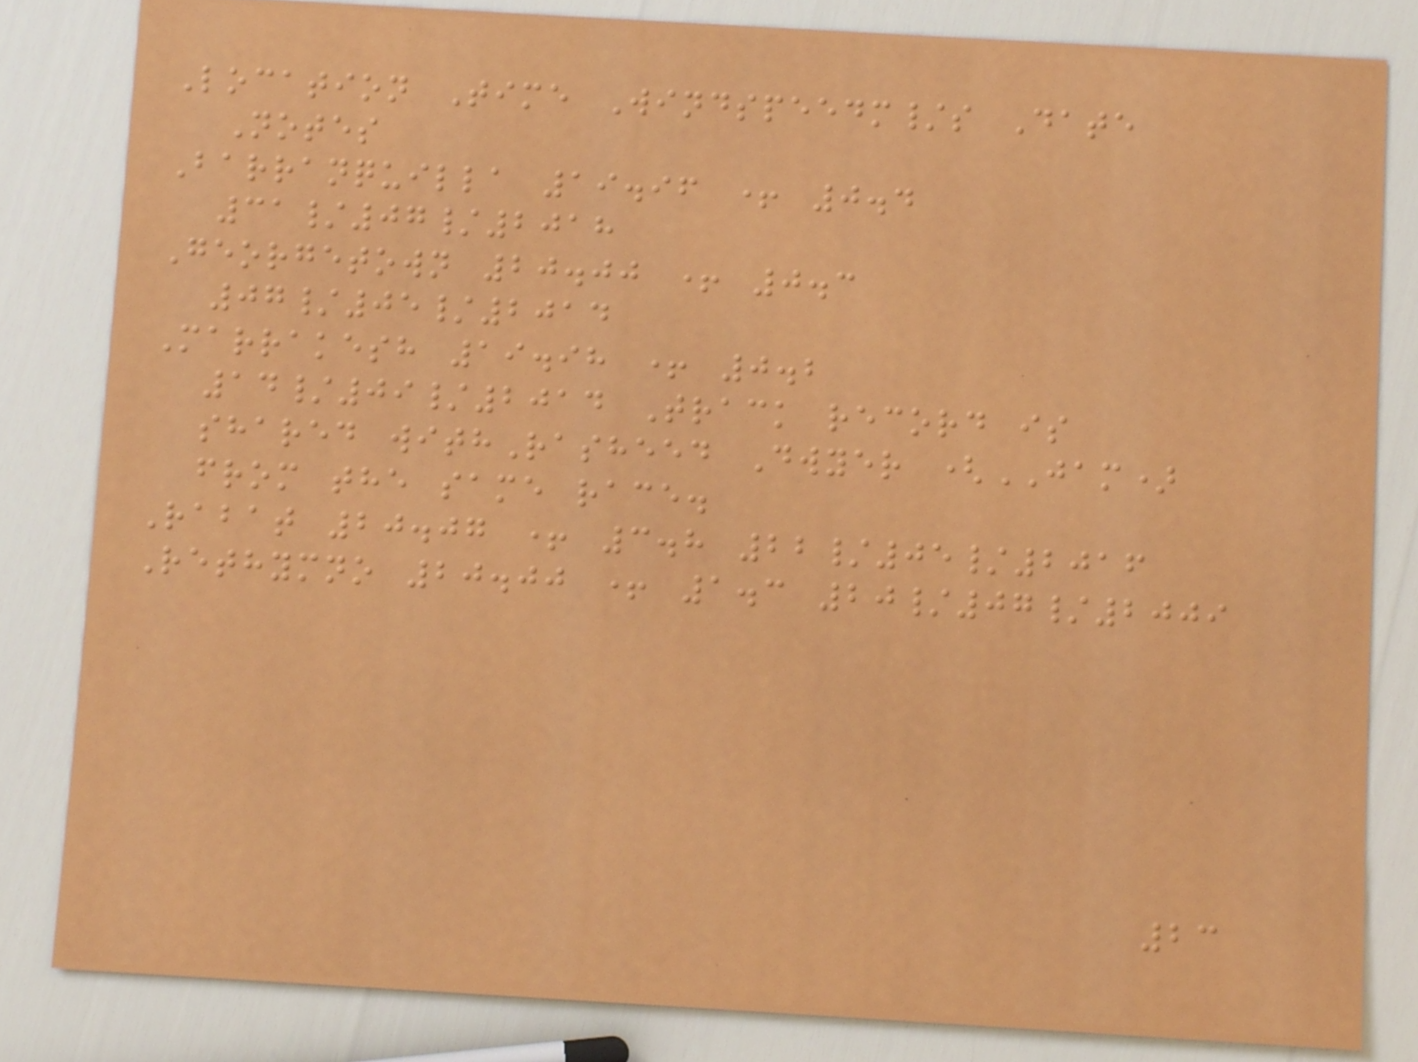Location Time Windspeedm/s Date
Notes
Barranquilla 19.96 + 0.4
31/07/2018
Georgetown 20.00 + 0.3
07/05/2014
Marrakesh 19.98 + 0.2
14/09/2014 Track record is
shared withRasheed Dwyer (JAM)
from the same race.
Rabat 20.07 + 3.8 22/05/2016
Rethymno 20.00 + 1.3 20/07/2009
23
